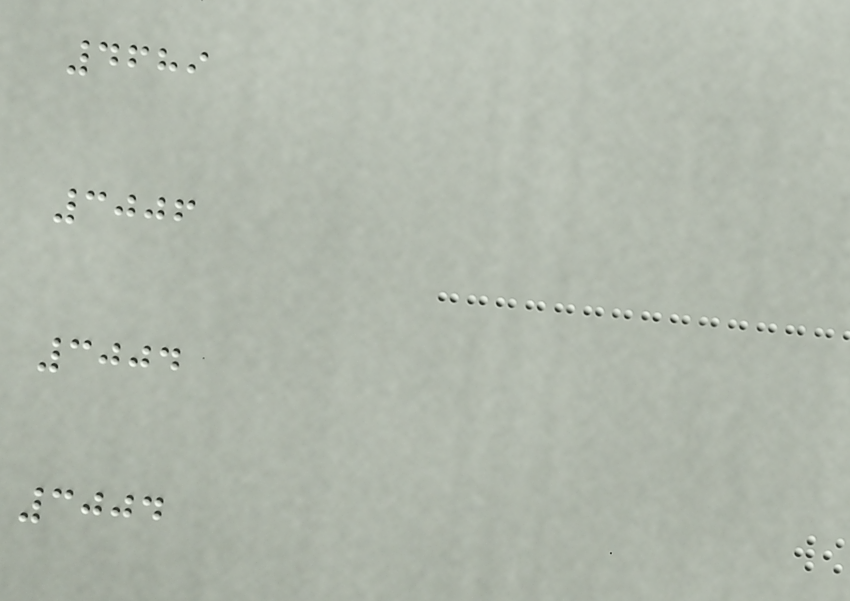4689
3006
3004
3004
